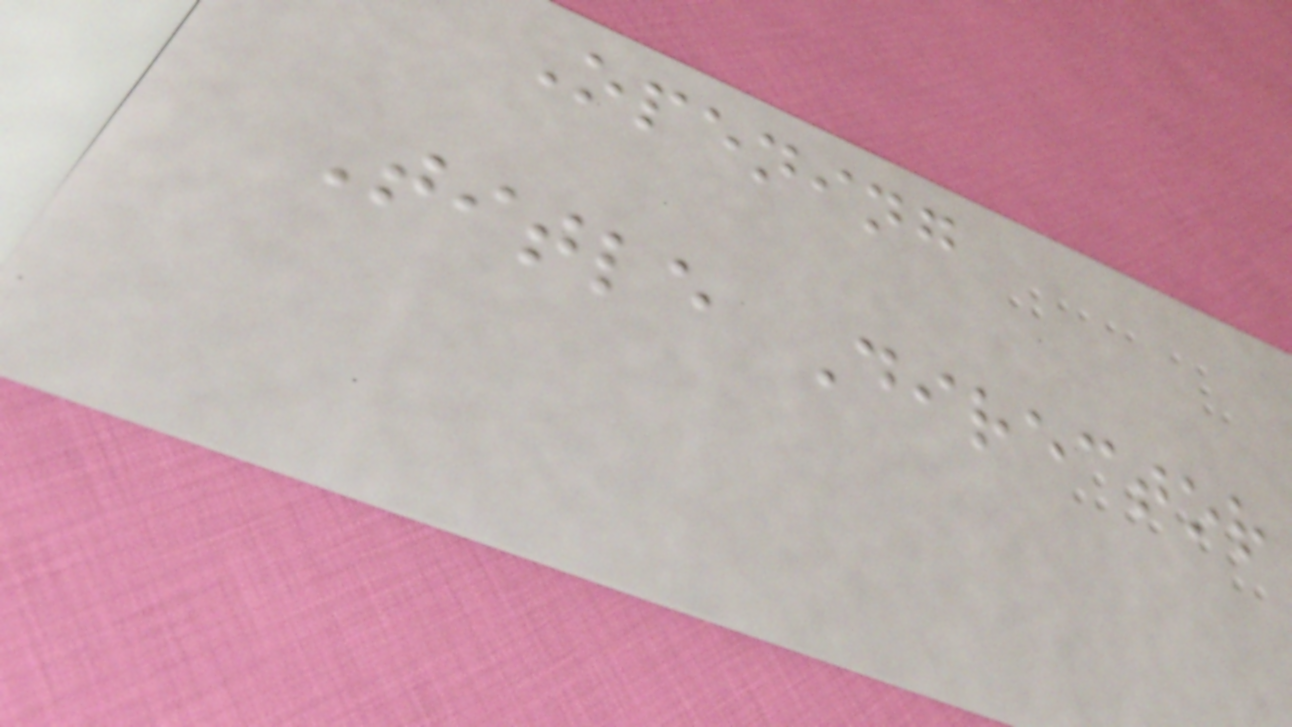Opening
Title Director
